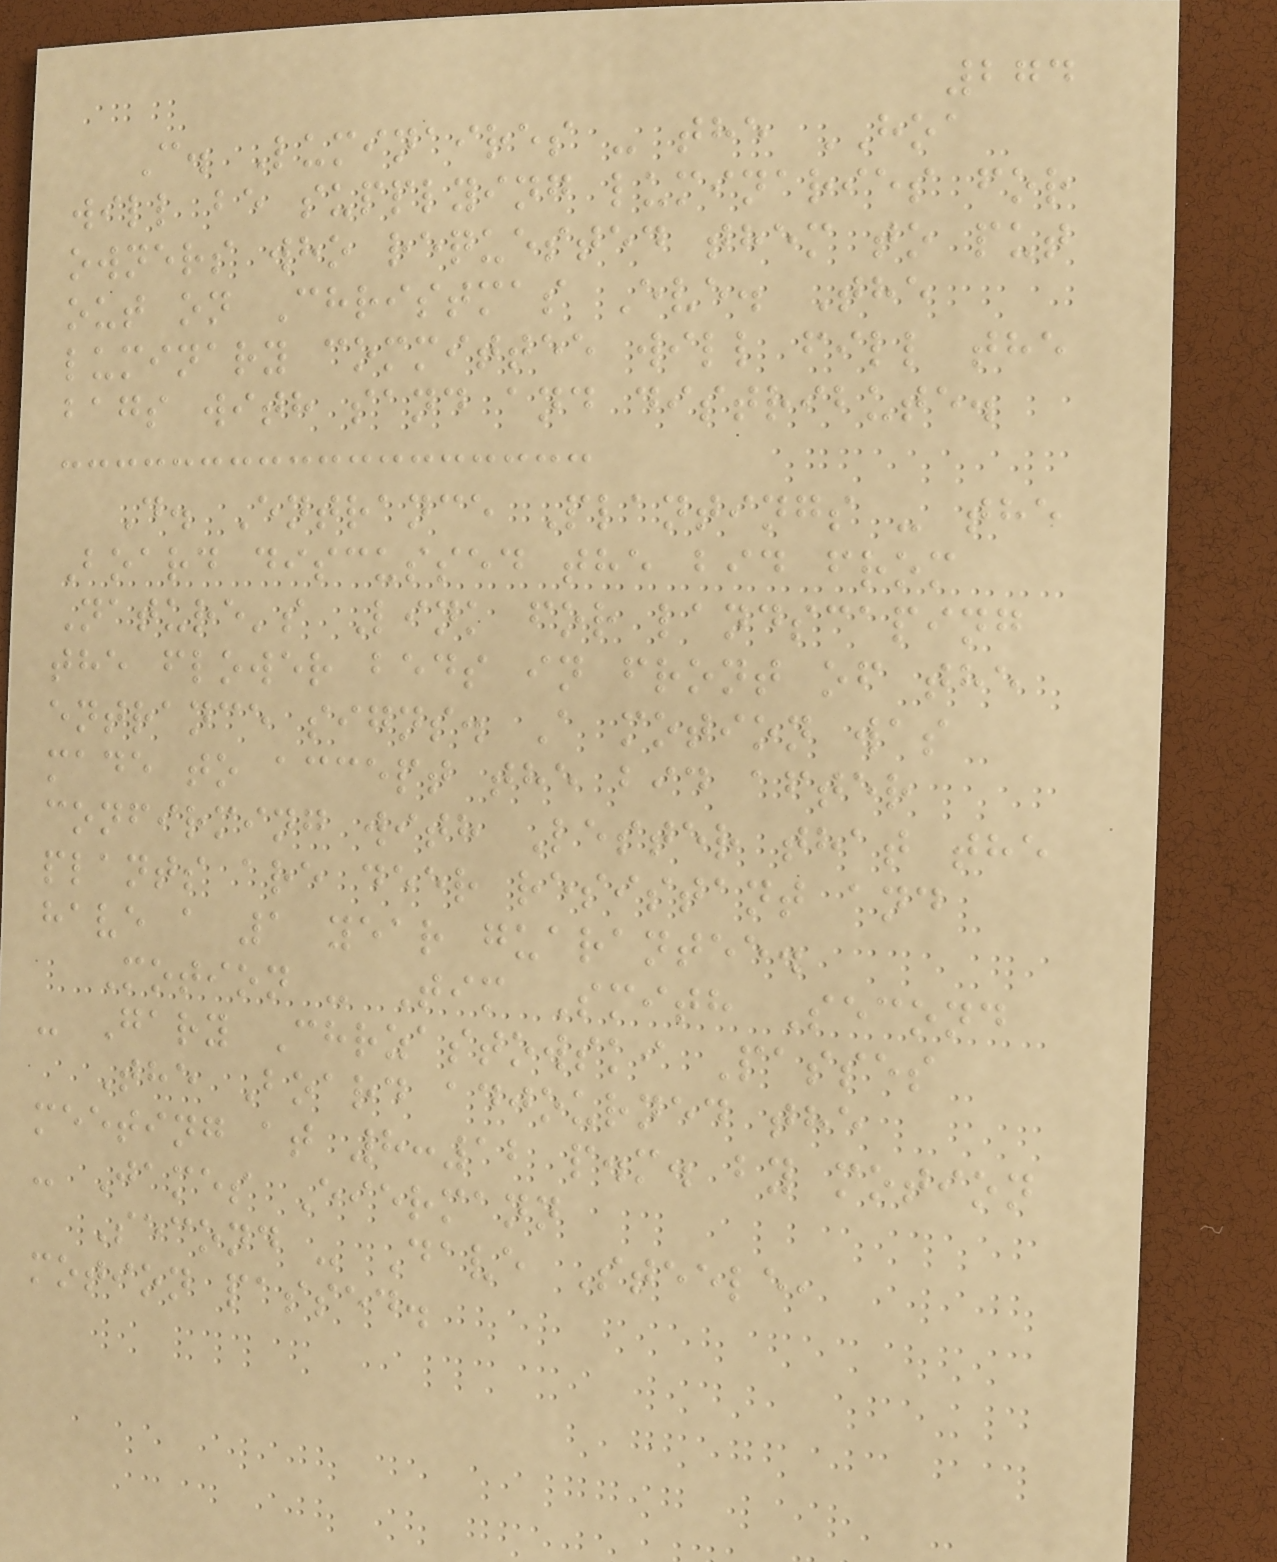274
C. Luminaires - the HOA
will be supplying luminaries for
owners who requested them to put
out on Christmas Eve. The
luminary committee will fill the
bags with sand and distribute.
D. Entrance Plantings - the
Board discussed the bid from
Nature's Link for landscaping
the flower beds in front of the
entrance signs. A motion was
made to accept the bid after
confirming with Lester that the
plants are deer resistant and
have a 1 year guarantee.
Motion - Tim Smith Second
- Gary Chrzastowski Passes
The Board adjourned the
meeting at 8:12 p.m. by motion
- James Eiermann
Second - Dave Steele,
motion passed.
